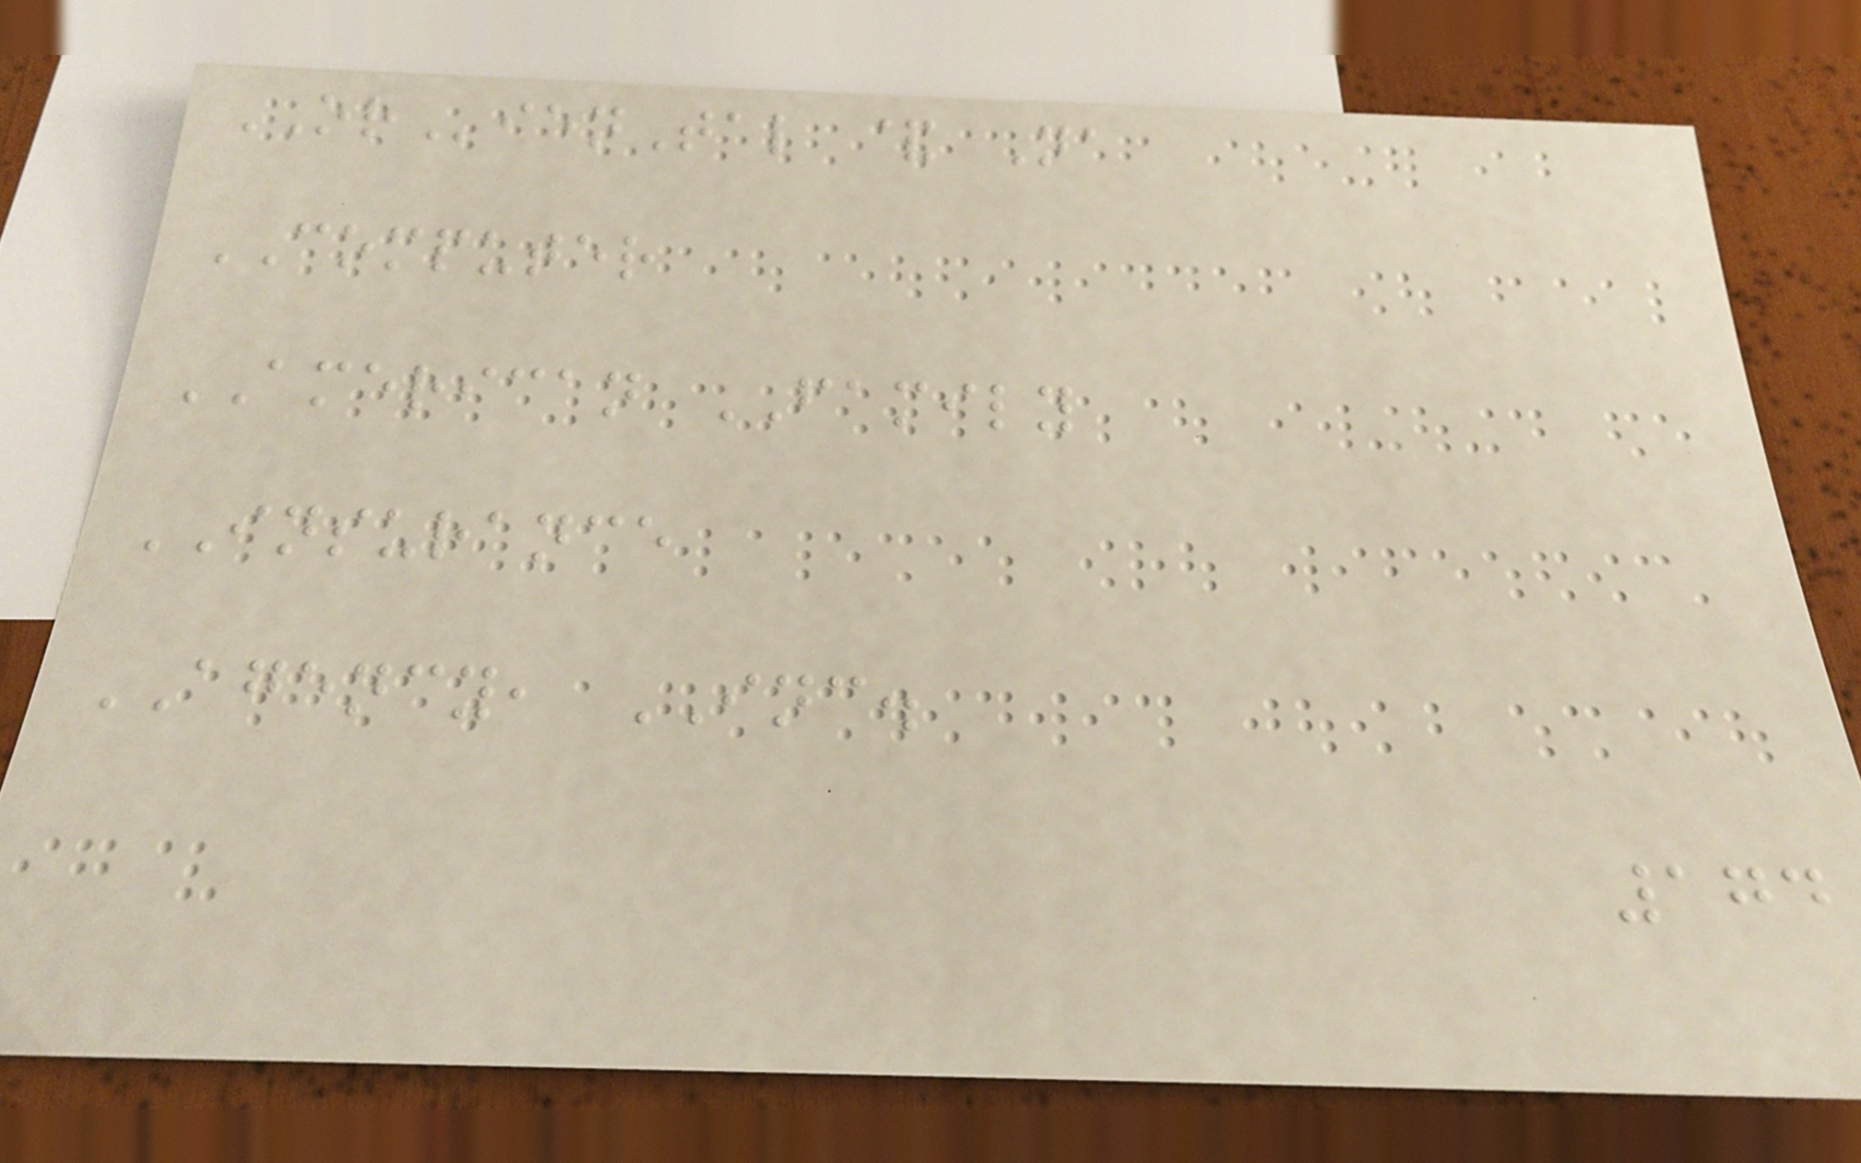ORienTal & Na
COMPUTER
AMERICAN FAMILY
INSURANCE
AGENCY, INC.
174
